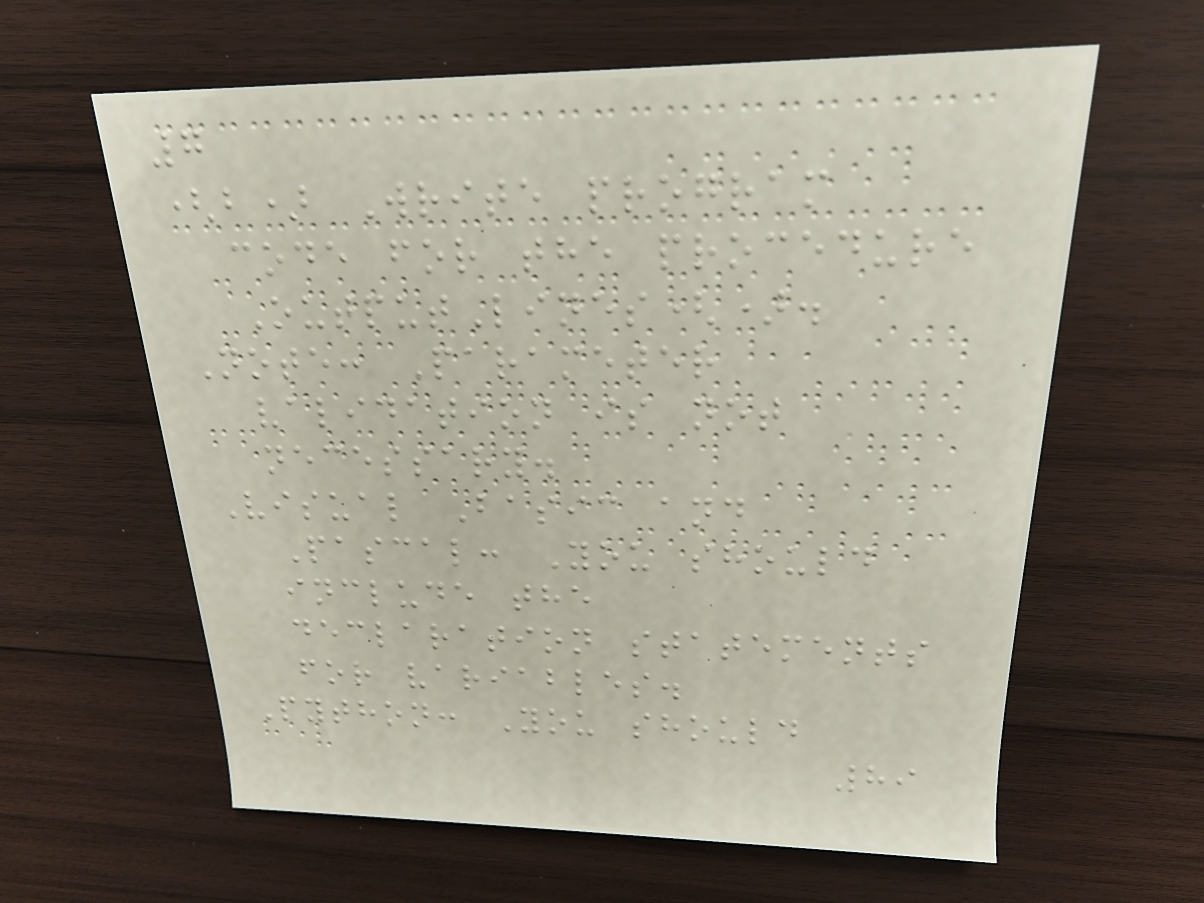7
(b) Write program
code for the procedure
OutputLines().
Note: Parameter
validation is not
necessary.
Visual Basic and
Pascal: You should
include the
declaration statements
for variables.
Python: You should
89
